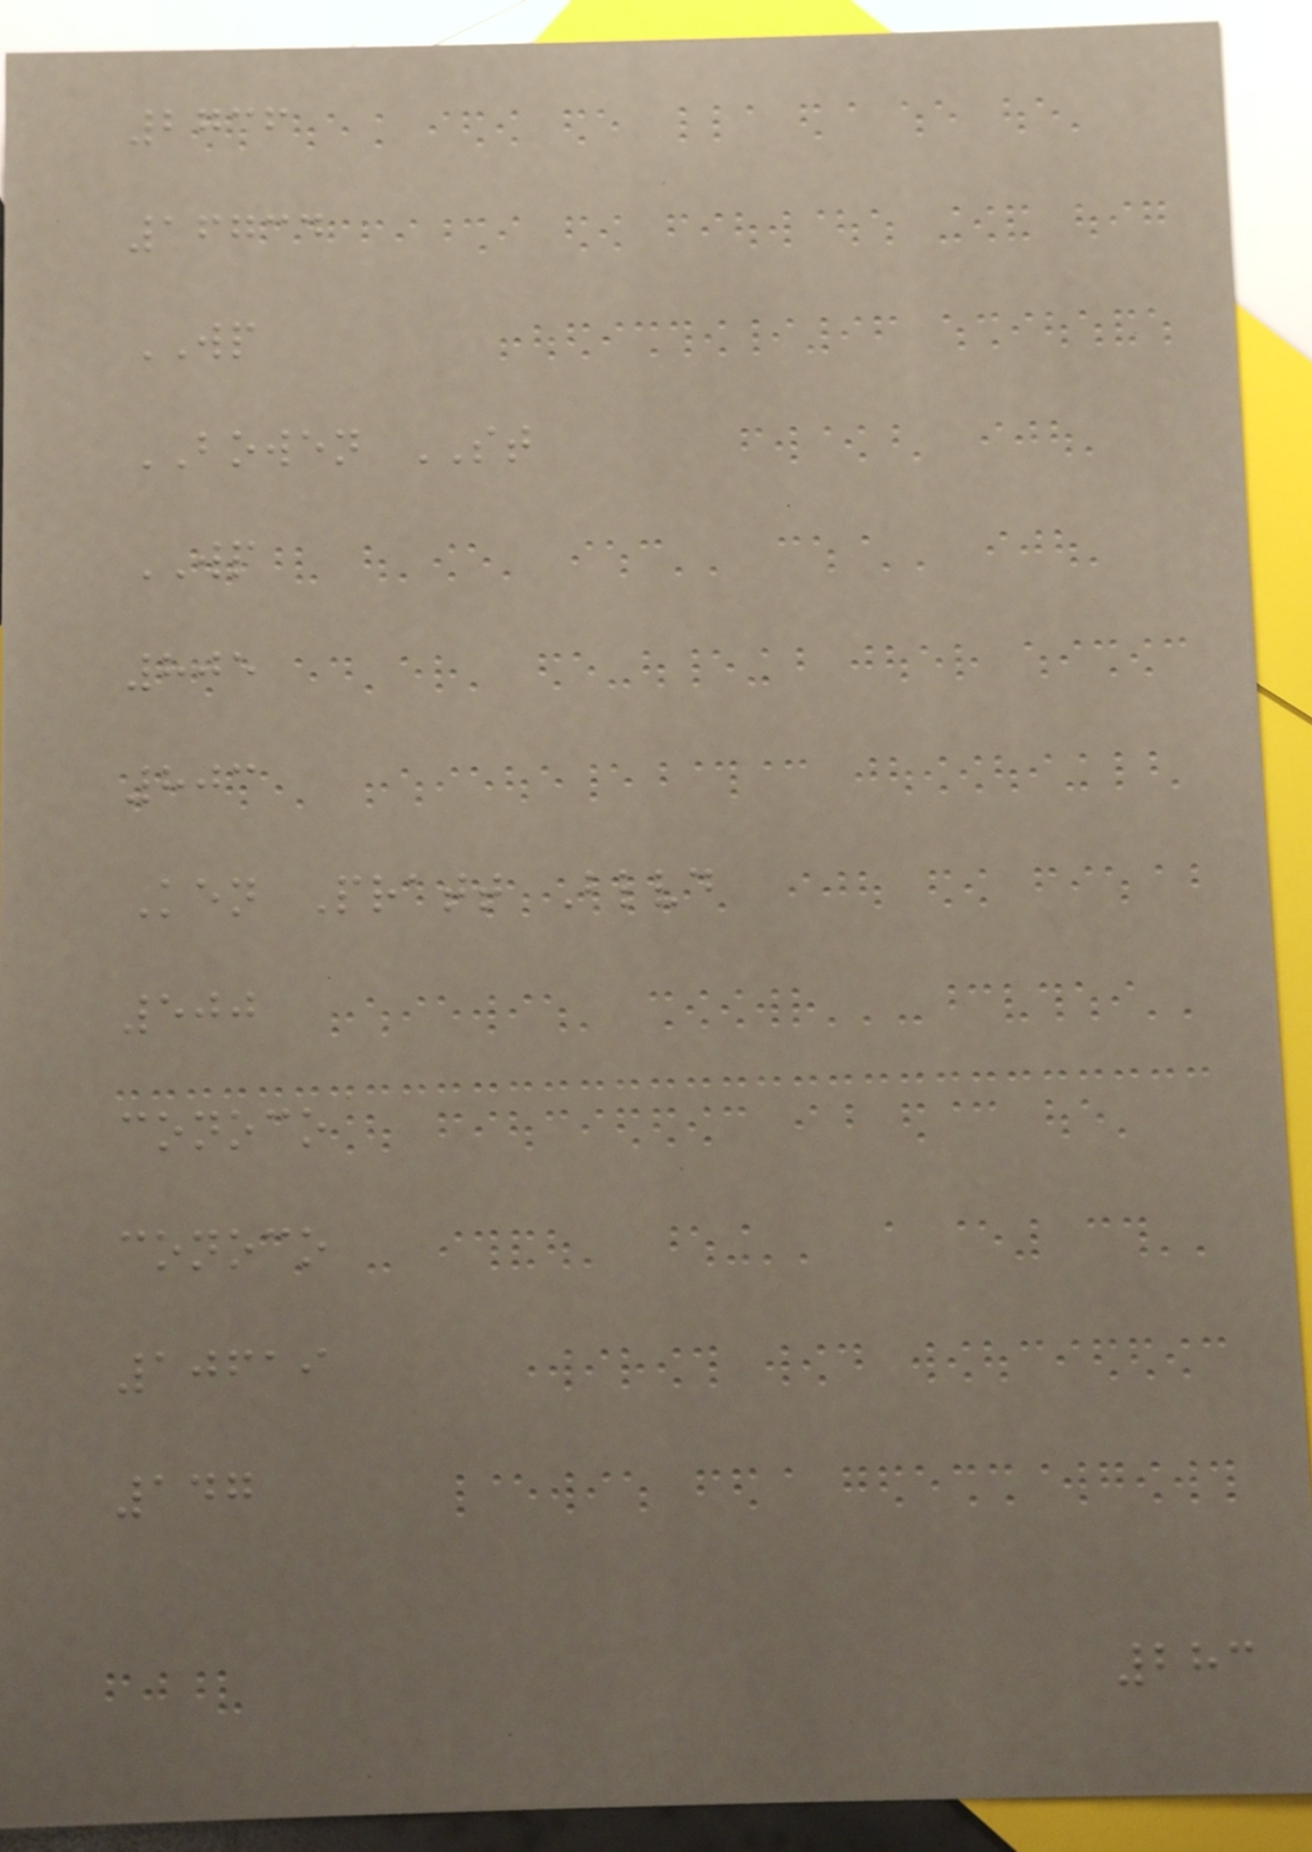2736
16734
WP
BOWEN ST
WP
805
803
Ken Pratt Blvd
500
conoco
conoco
10619
147
283
